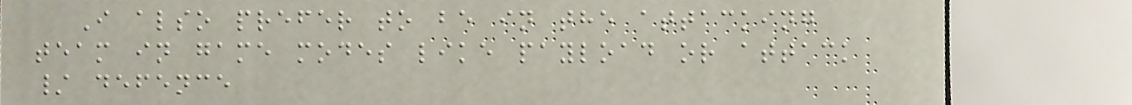I also prefer to be in the attacking
team in game modes like payload or attack
/ defence
